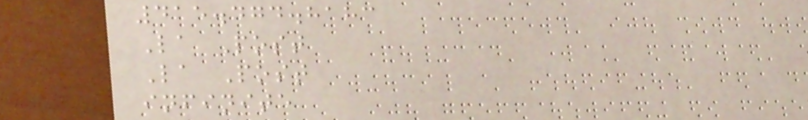415.474.8183
La Post
La Post
infinite
